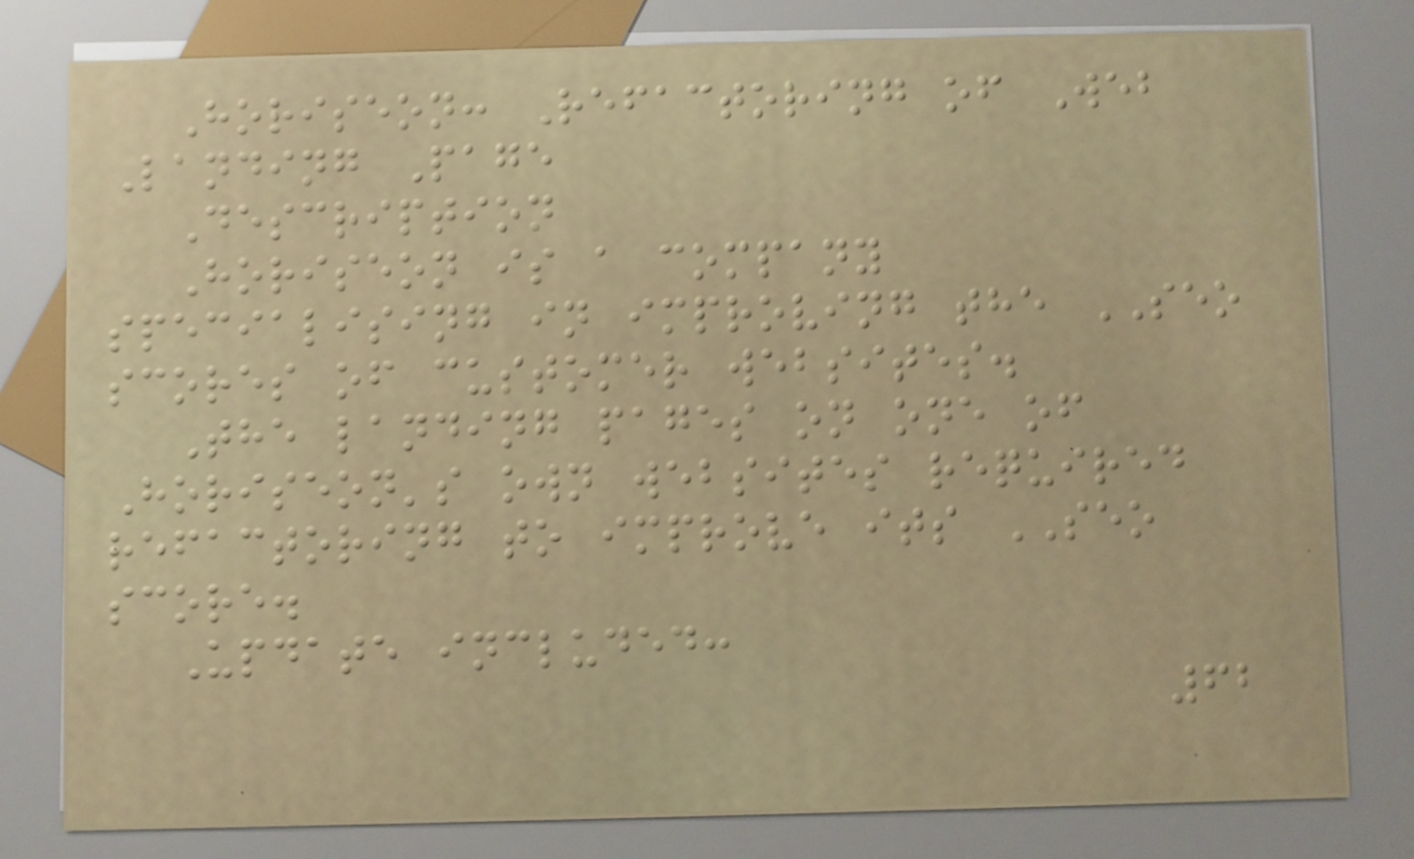Horiseon: Refactoring of Web
Landing Page
Description
Horiseon is a company
specialising in improving the SEO
scores of customer websites.
The landing pages on one of
Horiseon's own websites required
refactoring to improve its SEO
score.
Update included:
62
